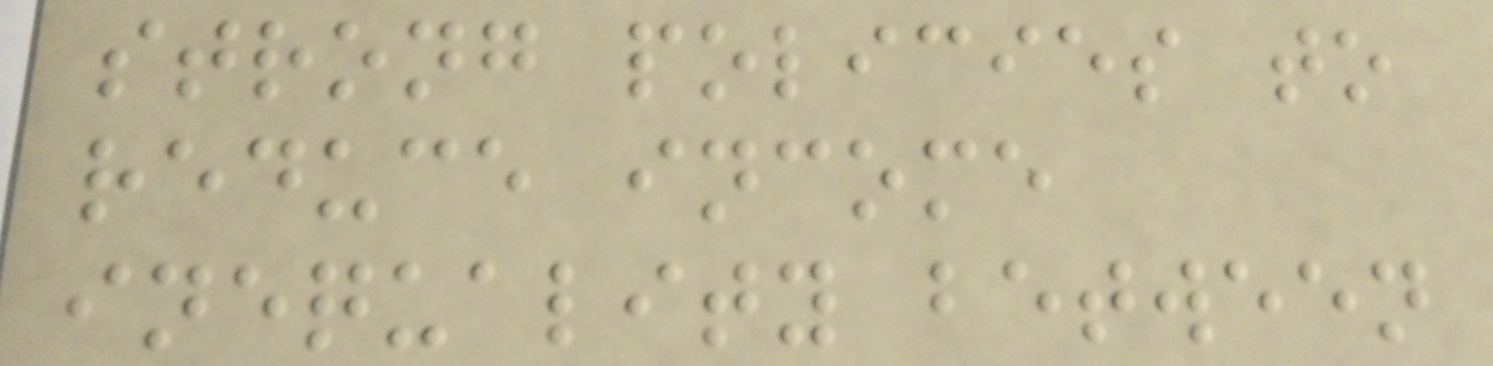strong policies to
reduce income
inequality between
